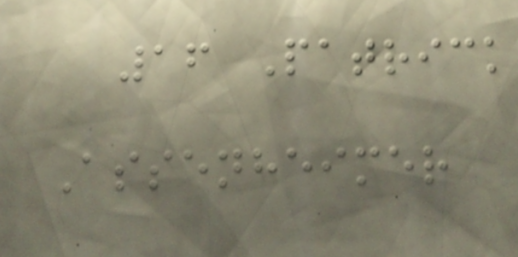16 Patrick
Assenheimer
